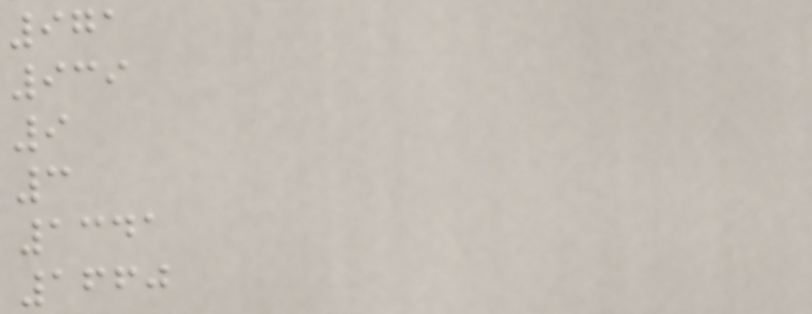971
939
9
3
1341
1660
